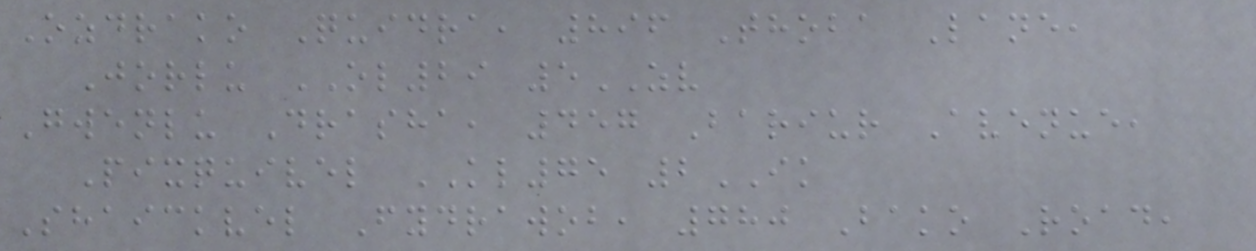Ozdrako Quidra, 896 Thoba Lane,
Jorlu OL29 5ZV
Gwenlu Drasha, 457 Bariur Avenue,
Pixquivel KL75 2IK
Shaickvel Fydrawob, 780 Bako Road,
